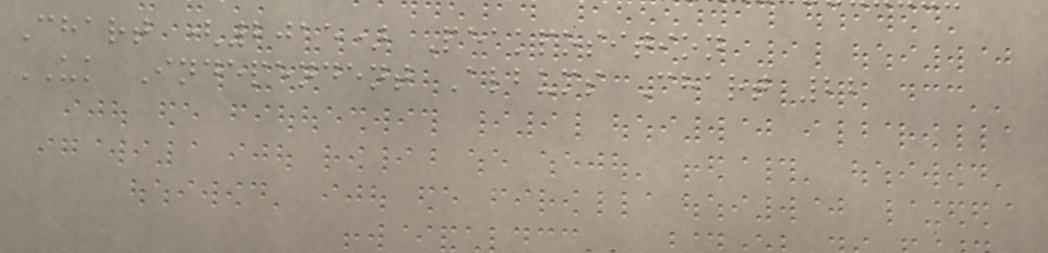Chart (2015) Peakposition
UK Independent Albums Chart 22
